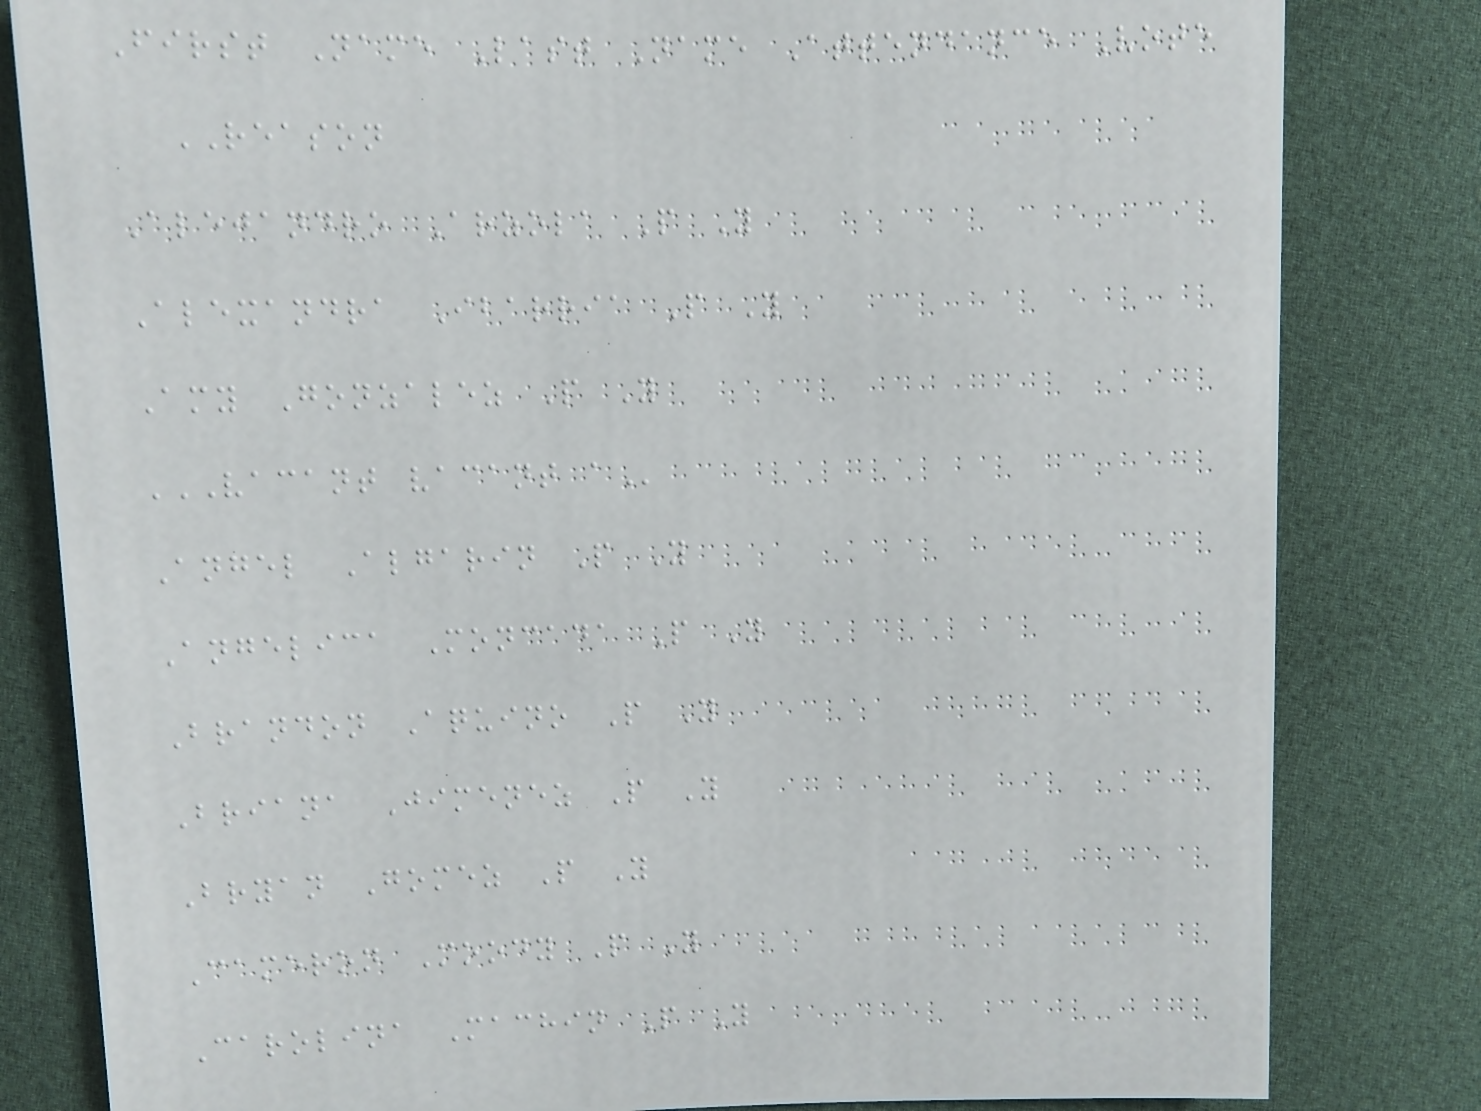First Name Last Name Attendance Vote
REASON
Alejandro Arzola P Y
Alexandra Ibarria P Y
Amy Gonzalez P Y
VACANT VACANT A
Angel Algarin P Y
Angelica Moncada P Y
Brandon Aquino P Y
Briana Jimenez P Y
Bryan Gomez P Y
Cameron Moody P Y
Carolina Machin P Y
